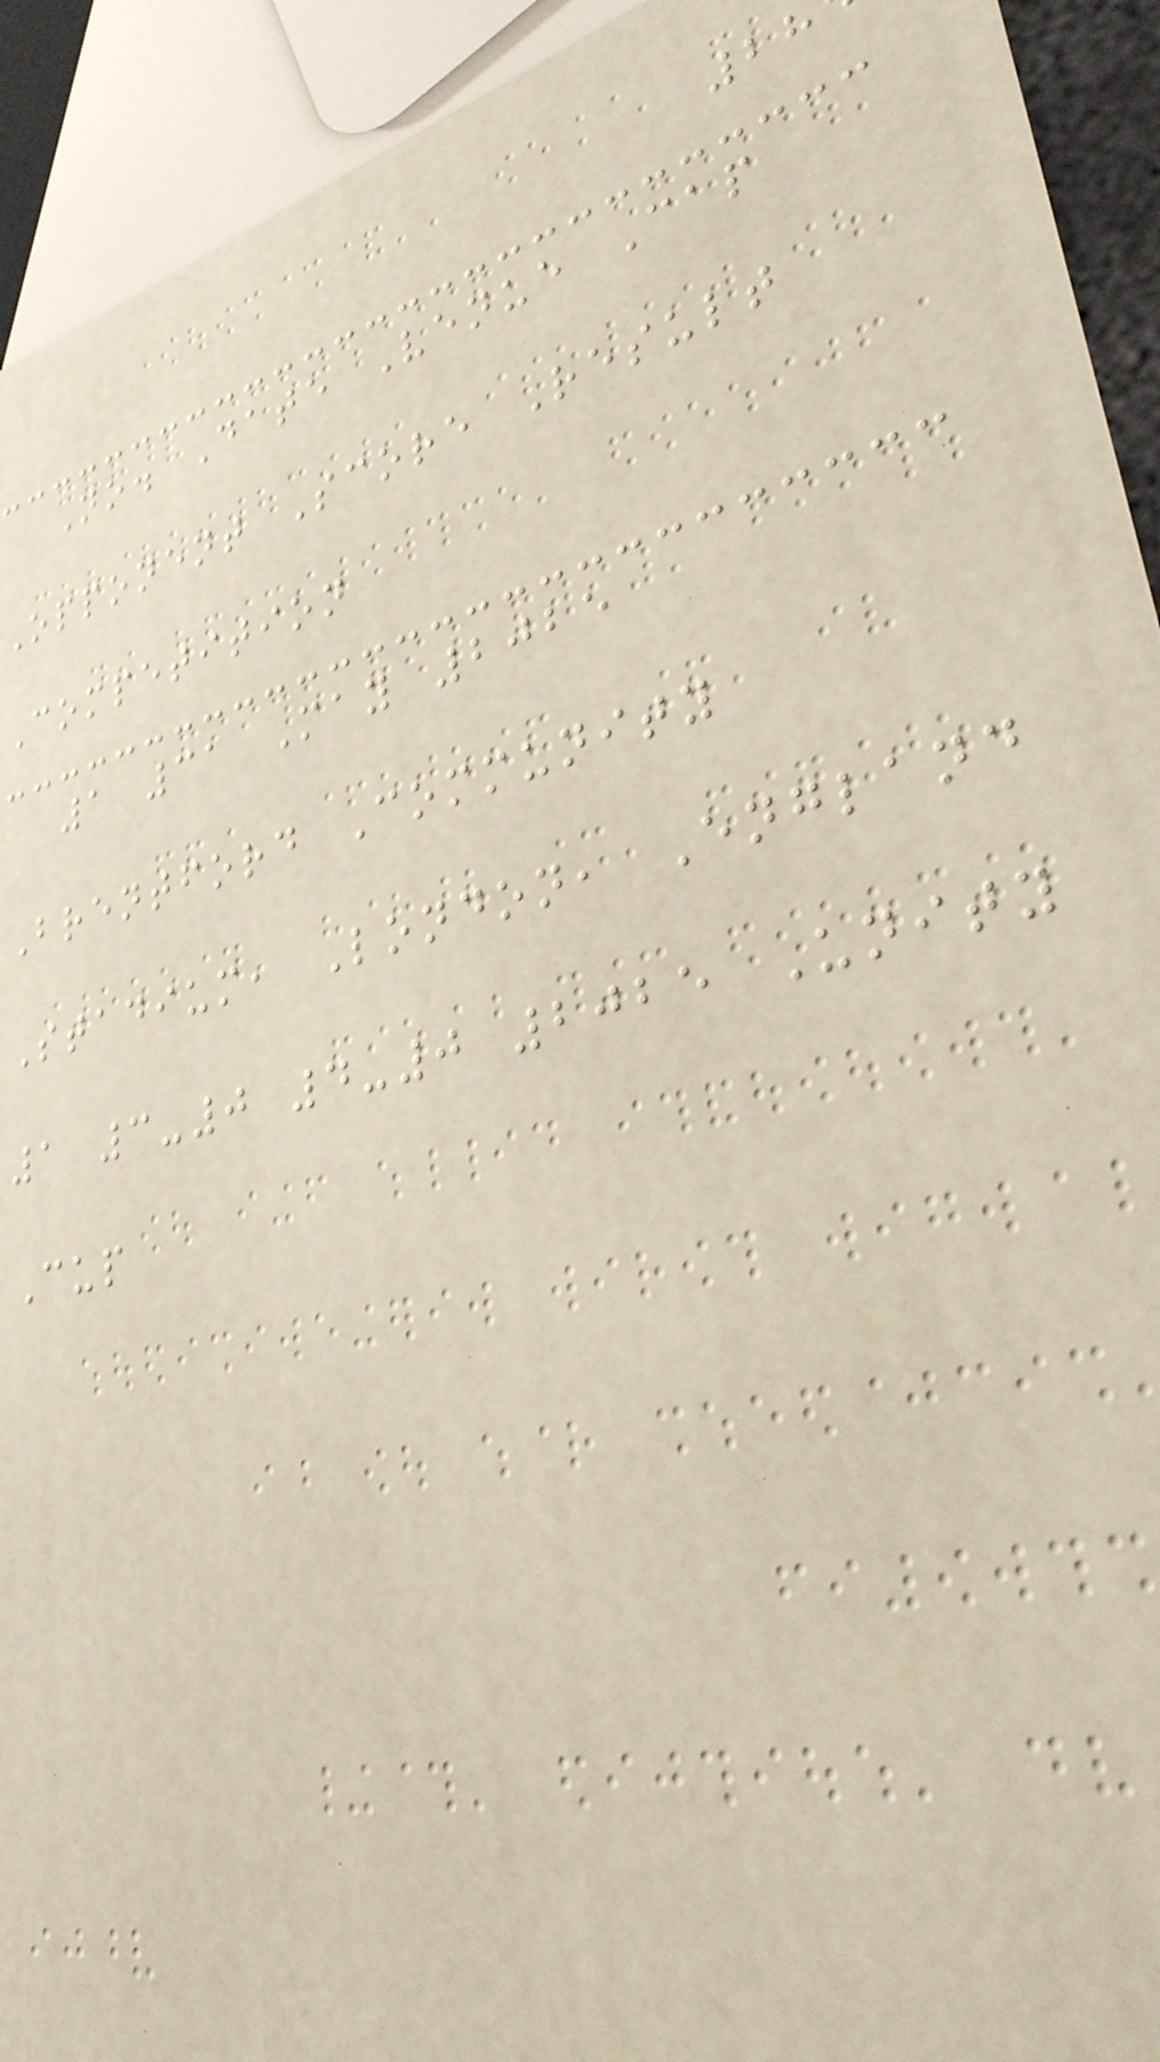No. Date Venue Cap
Opponent Score Result
Competition
1 31 May 2025
Brentford Community
Stadium, London, England
1 3-0 4-0 2025 Unity
Cup
